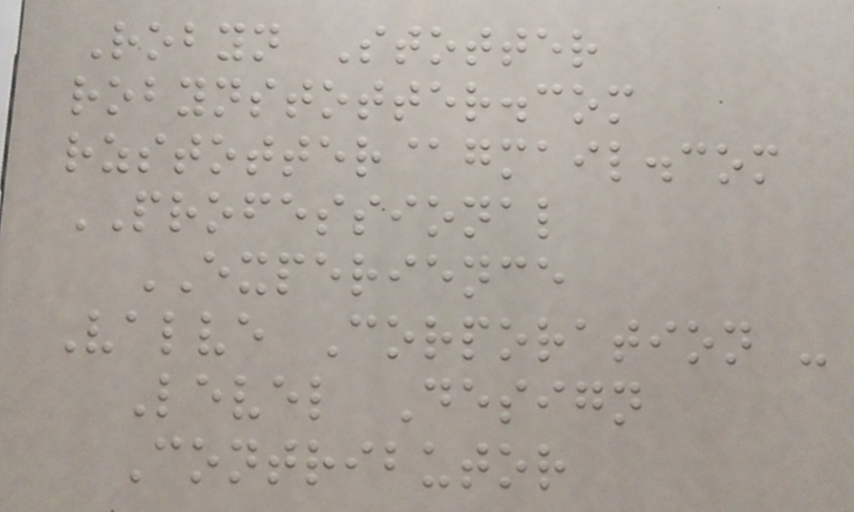Robyn Stotter
robynstotter.com
rzstotter@gmail.com
PROFESSIONAL
EXPERIENCE
Valve Corporation -
Level Design
Contributor
